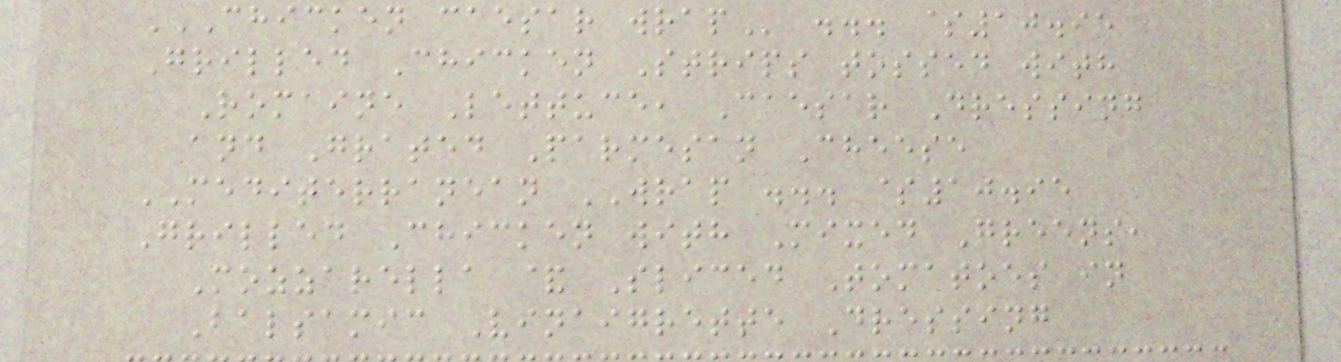CHICKEN CAESAR WRAP ... $10.95
Grilled Chicken Strips tossed with
Romaine Lettuce, Caesar Dressing
and Grated Parmesan Cheese
MEDITERRANEAN WRAP ... $10.95
Grilled Chicken with Mixed Greens,
Mozzarella & Sliced Tomatoes in
Balsamic Vinaigrette Dressing
